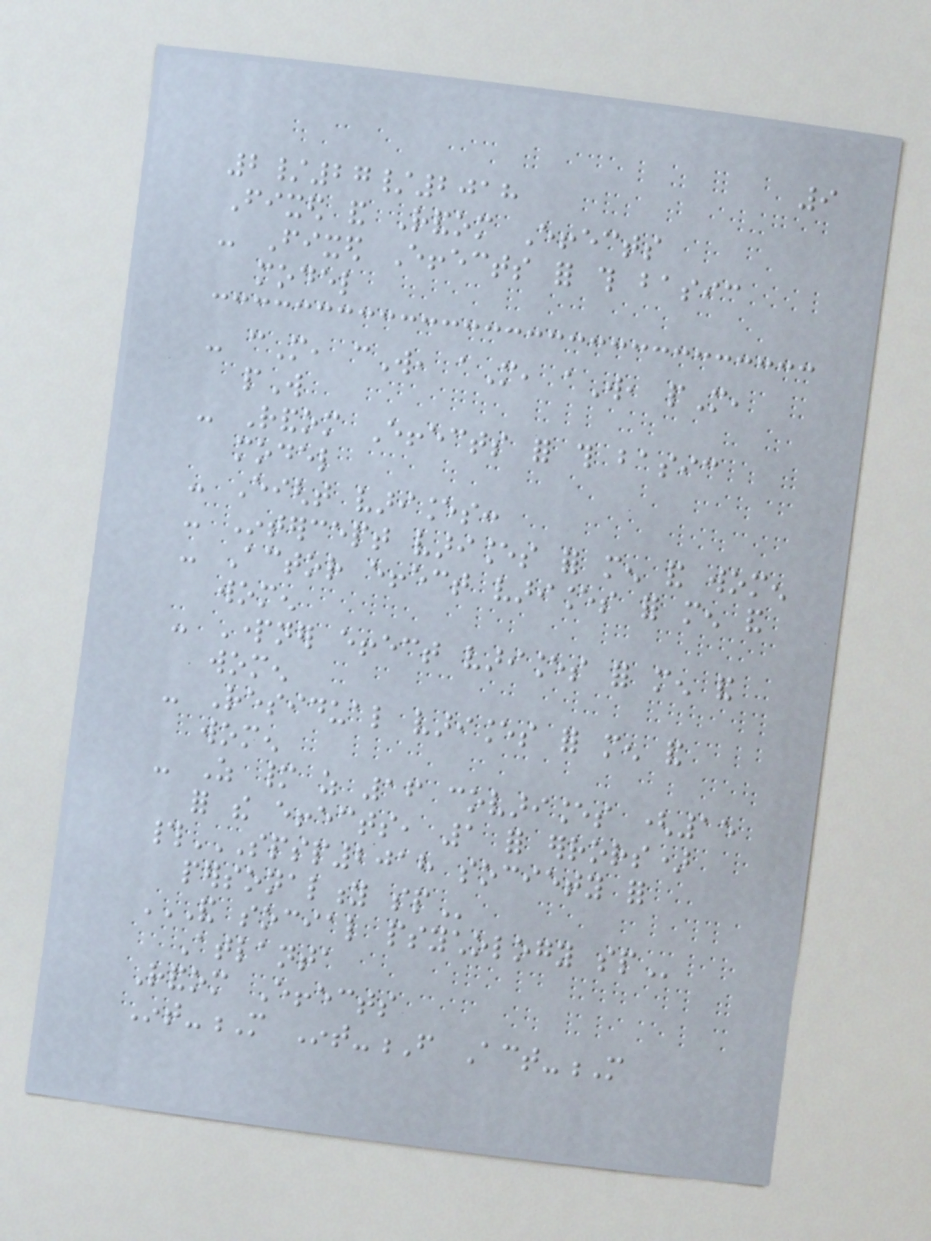9
2/27/2018
Fixed and Random Effects
- Fixed Effects for this basic
model
- cM, cW, aM, aW, pM,
pW
- Random Effects for this basic
model
- Eight variances:
- Intercept variances for men and women
- Actor effect variances for men and
women
- Partner effect variances for men and
women
- Residual variances for men and
women
- As many as 16 covariances (15
for the effects, 1 for errors)
#SPSP2018 SOCIETY FOR
PERSONALITY SP
AND SOCIAL PSYCHOLOGY SP
Atlanta
Random Effects
Int-M Int-F Act-M
